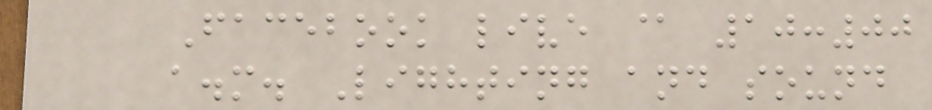Facebook live @ 10:00
a.m. Lighting and sound
